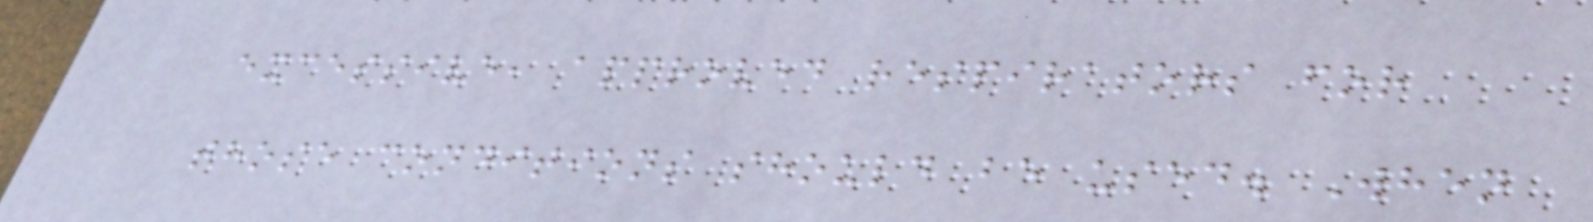excessive, approved respirators for
those conditions should be used. When
